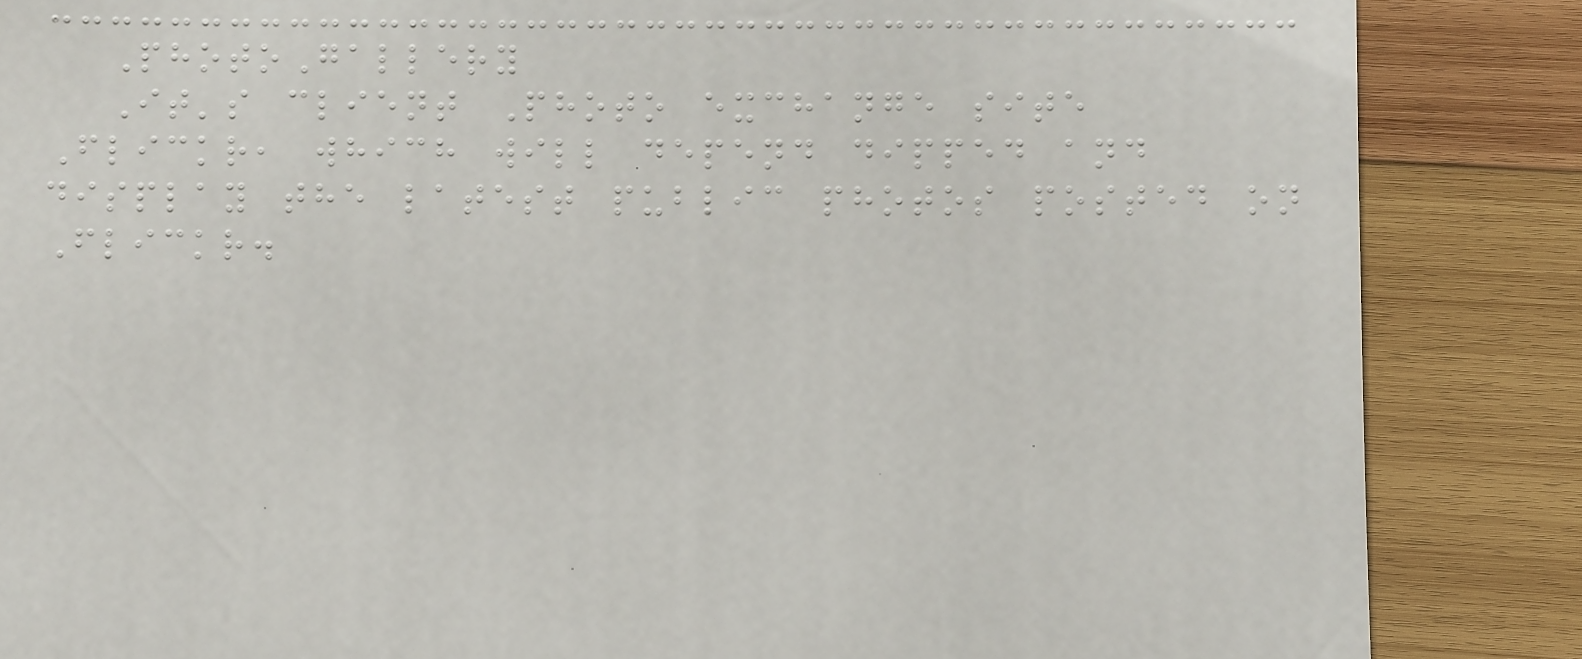PhotoGallery
It's client Photo exchange site
Flickr, which will depend dipped and
display the latest public photos posted on
Flickr.
